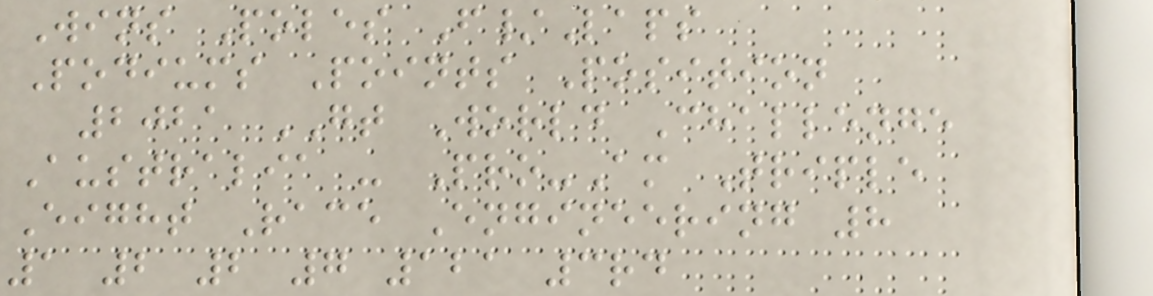Wins Poles F/Laps
Podiums Points Position
2021 GT World Challenge
Australia - Pro-Am Triple
Eight Race Engineering 8
1 2 2 7 121 3rd
